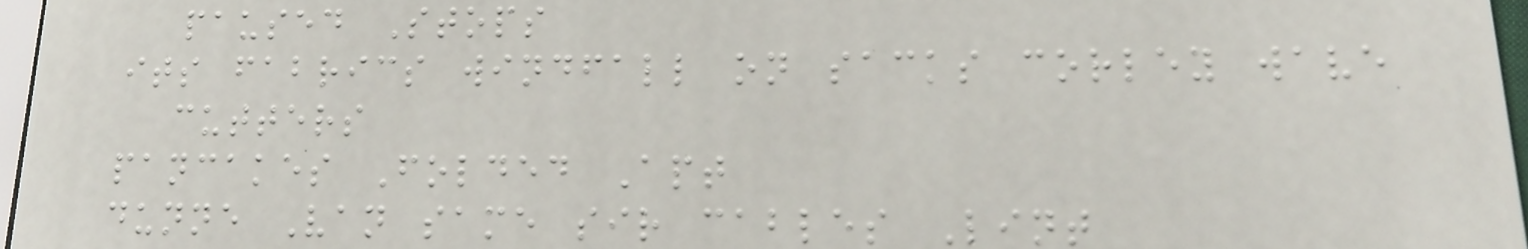paused Stops
its fabrics windfall on sacks corley wave
cutters
pancakes Folded Apt
dunne Van same sir cables Lint
